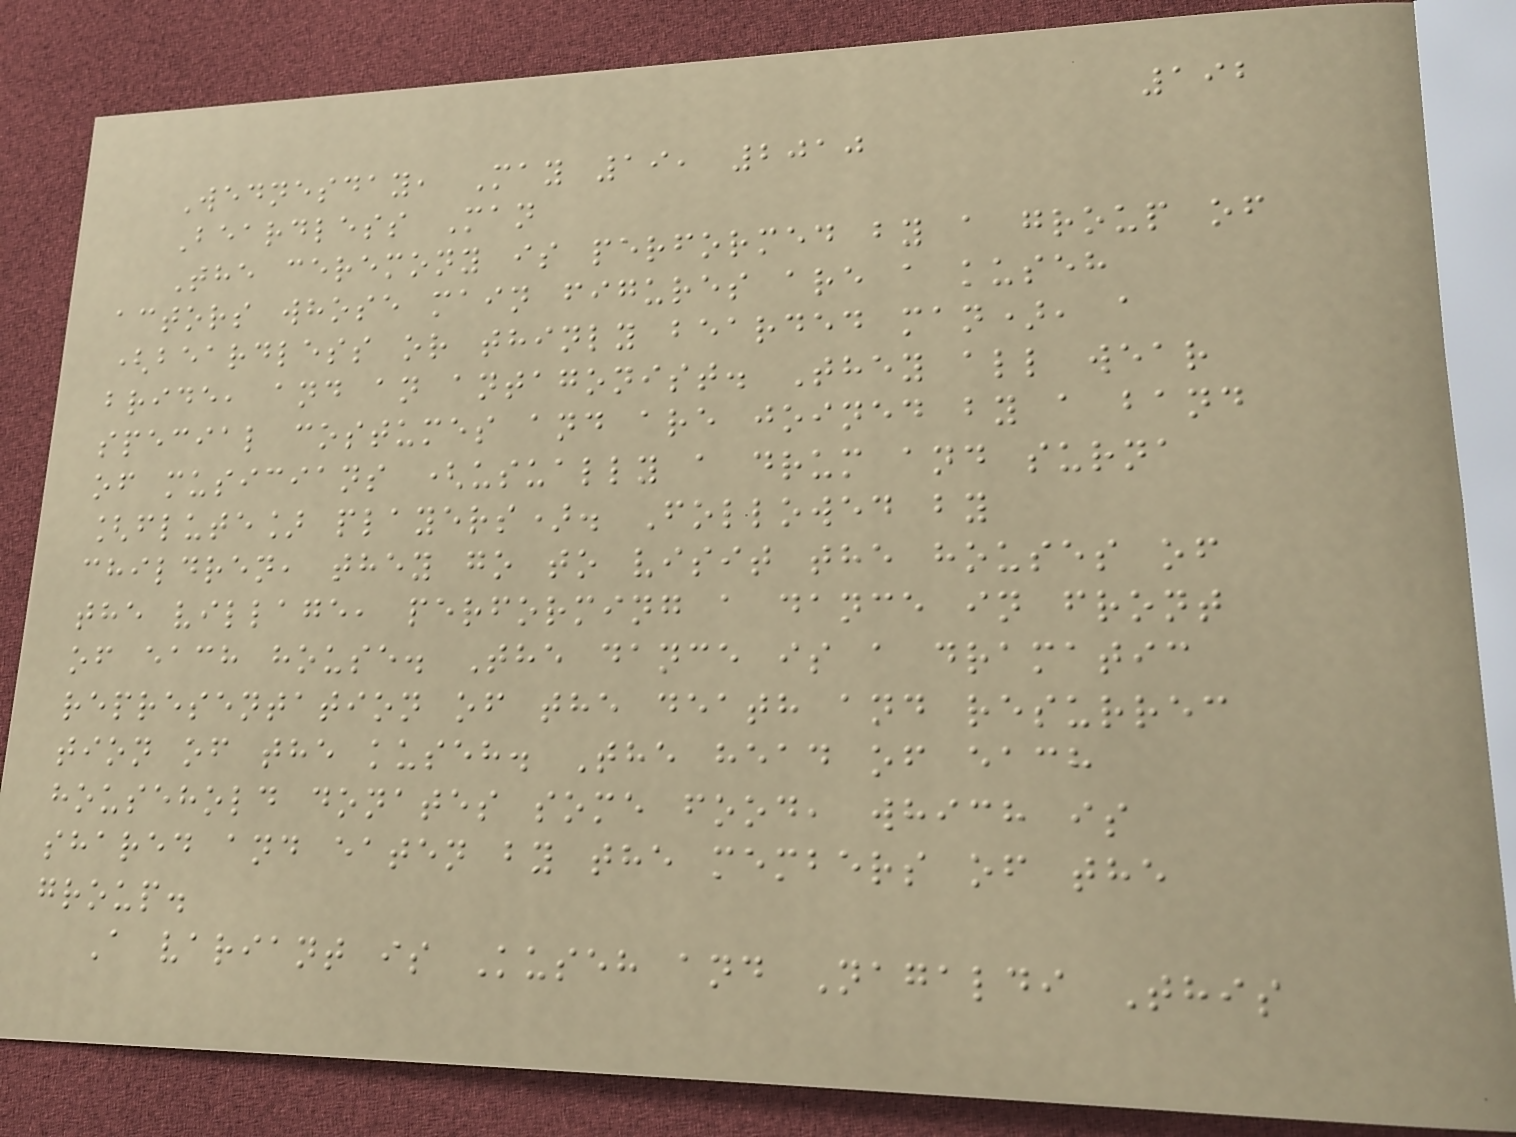192
Wednesday, May 19, 2010
Beardless Man
The ceremony is performed by a group of
actors whose main figures are a kuseh
(beardless or thinly bearded man), a
bride, and an antagonist. They all wear
special costumes and are joined by a band
of musicians (usually a drum and surna
[flute] players). Followed by
children, they go to visit the houses of
the village, performing a dance in front
of each house. The dance is a dramatic
representation of the death and resurrec
tion of the kuseh. The head of each
household donates some food, which is
shared and eaten by the members of the
group.
A variant is Kuseh and Nagaldi This
